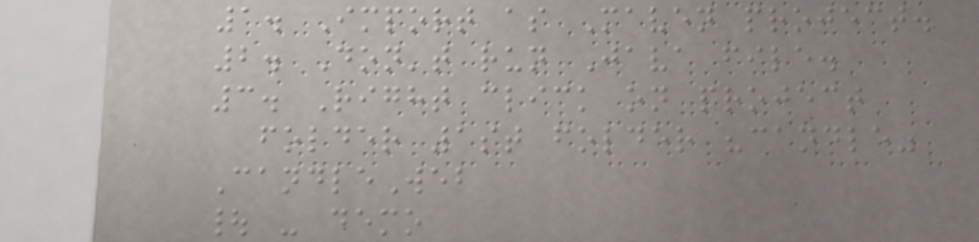1. Import as Maven project.
2. Don't run Java file.
3. Right click on project
folder 1st folder "candle"
CandleWeb
| - demo
